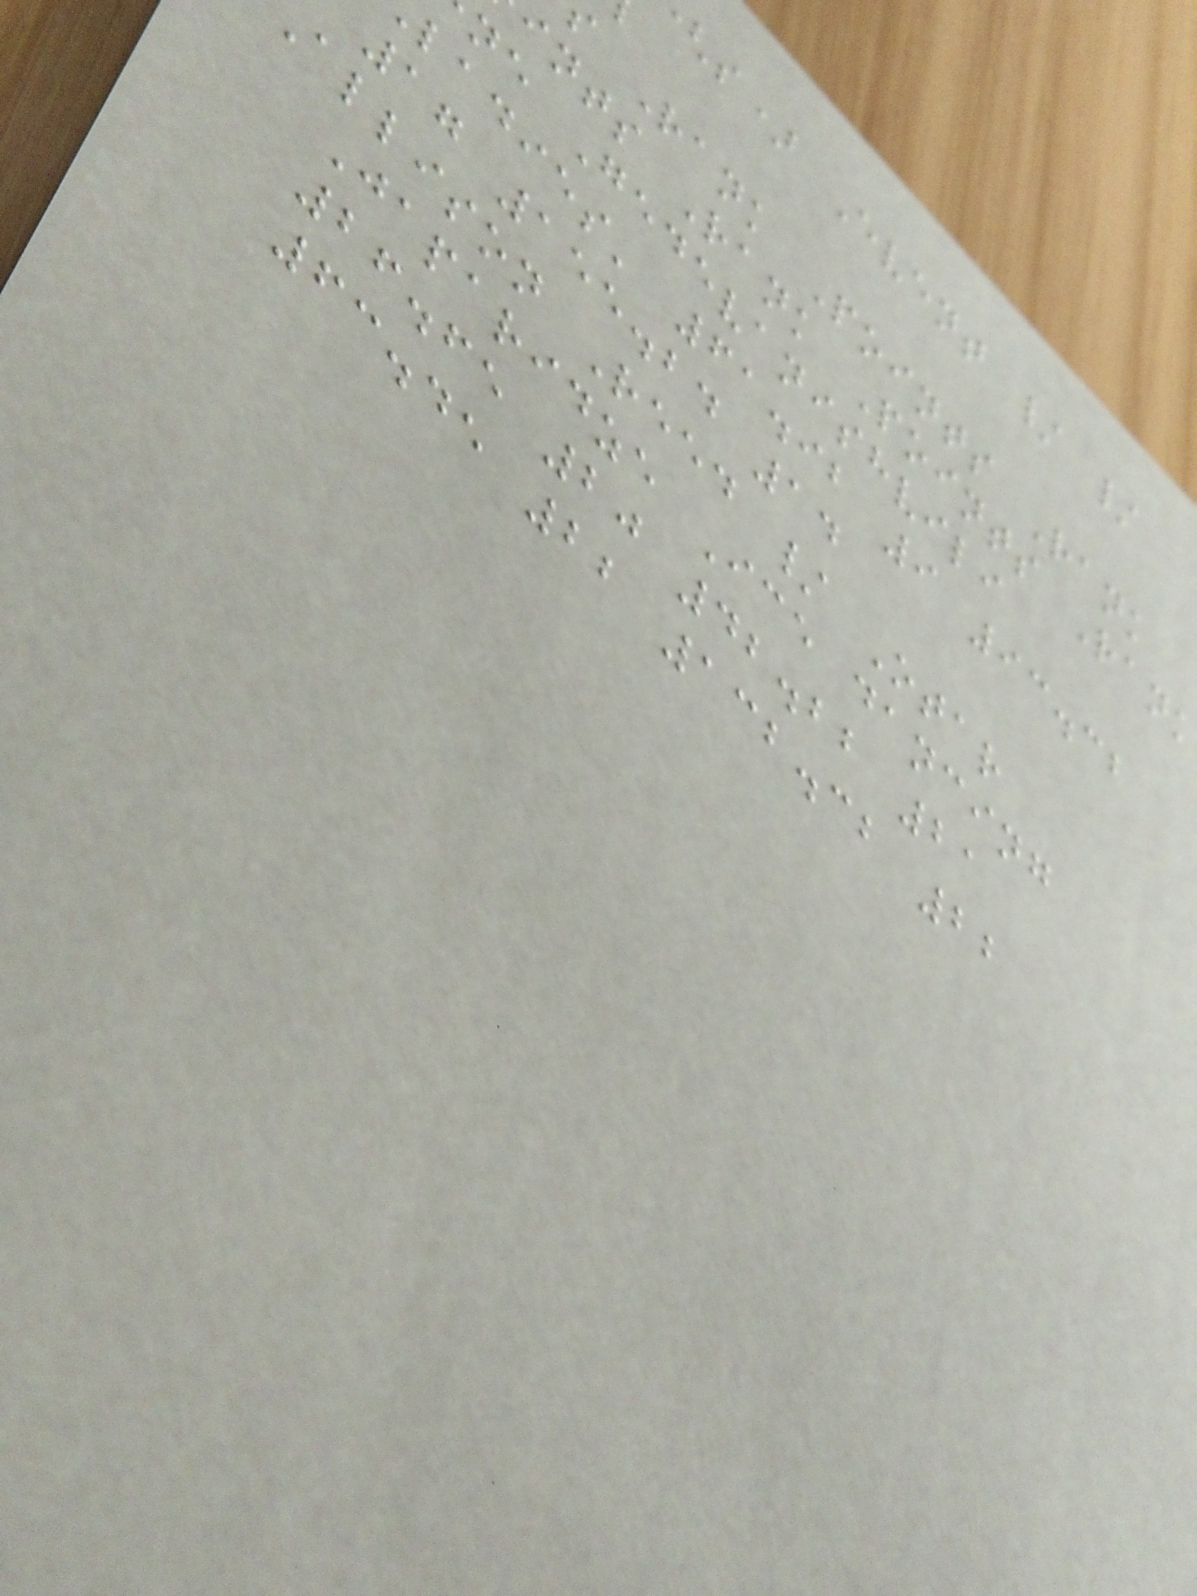s) Event / /
Rank Points Rank
ints Rank Points Rank
ne Gedevanishvili
ladies' 61.92 9 93.32
17 155.24 14
allison Reed / Otar
Japaridze Ice dancing
26.65 20 42.22 21
63.45 22 132.32 22
